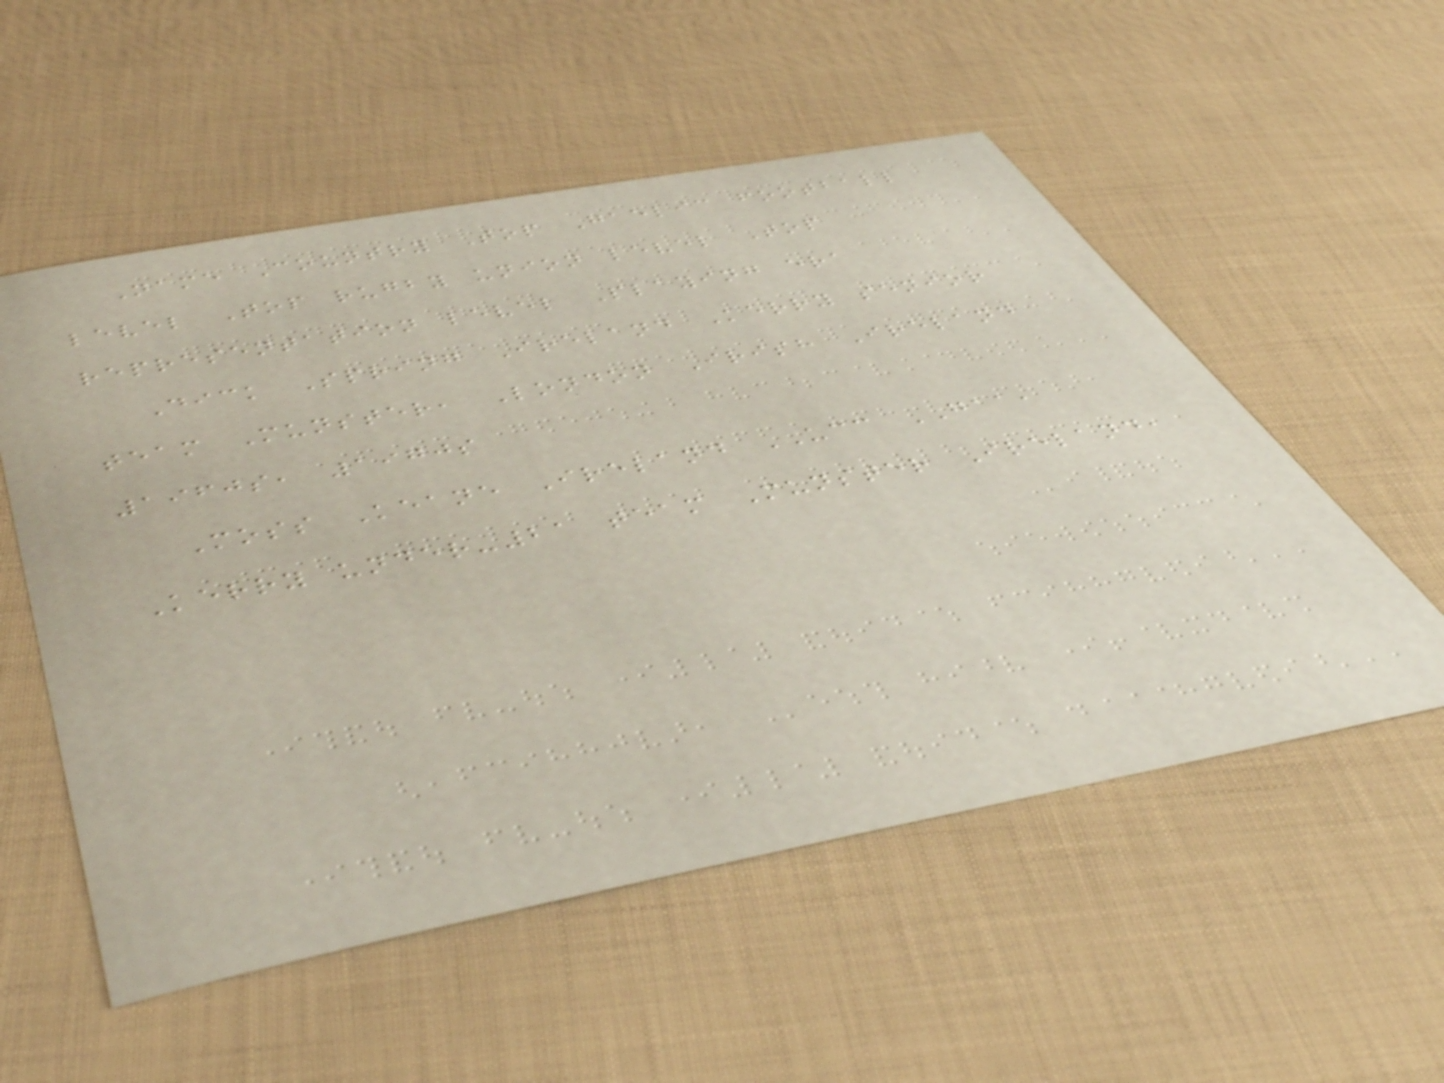Name Country Top Gaelic football
level Top rugby union level Top
representation level Playing era
Dick Spring Ireland Kerry senior
team Munster, London Irish Ireland
1960s, 1970s
Moss Keane Ireland UCC GAA,
Kerry under-21 team Munster Ireland,
